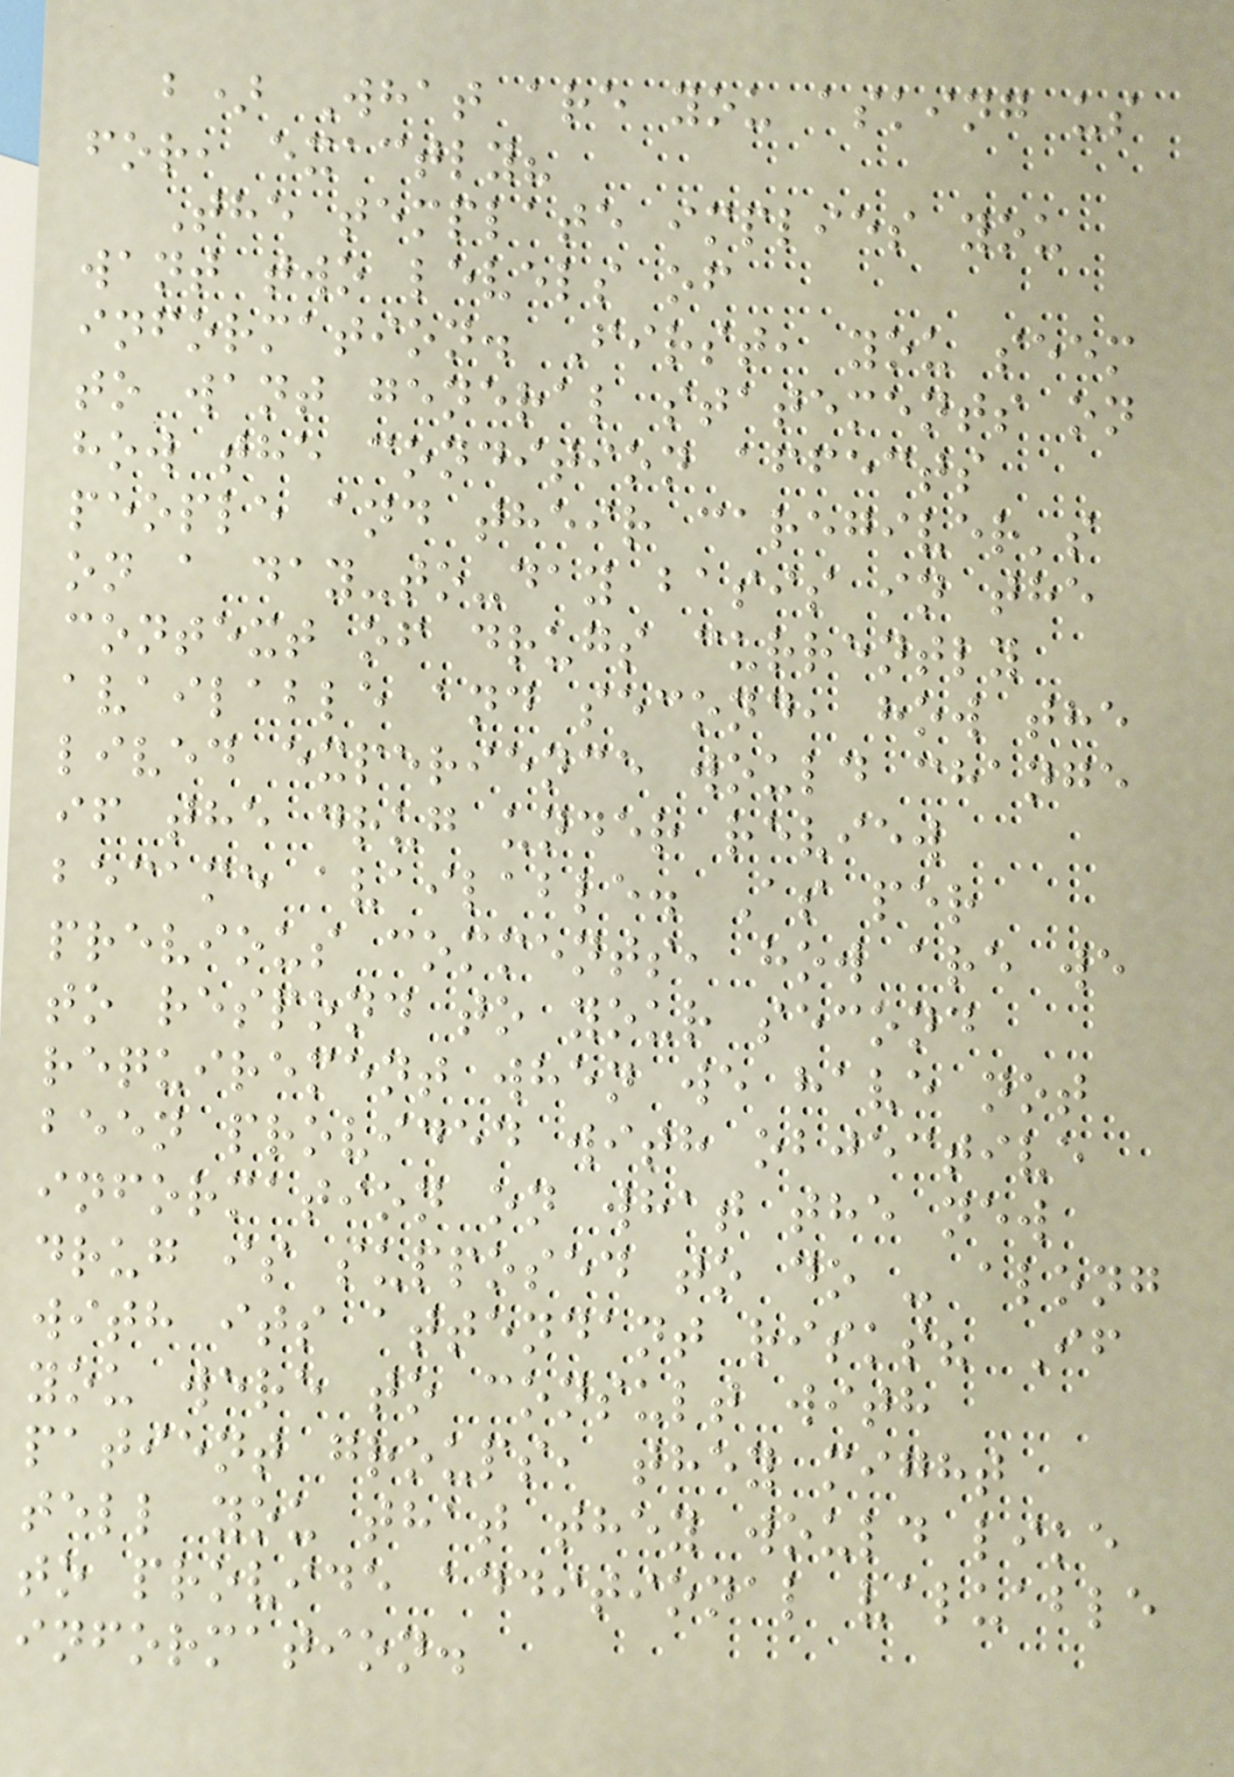b) What are you asking us
for, exactly?
The template implies you
want two levels of
information. First, you seem
to want general statements on
how the condition affects
people and their caregiver's
on a day-to-day basis in the
context of drugs currently
available and second, how the
lived experience would change
if the drug under review
became available. As per
previous comments, how are we
to respond to your second
requirement when we have not
been provided with objective
information on what the new
drug is supposed to do - along
with its attendant risks? If
you were to consult with
patient groups, they might
tell you that they would like
to provide additional valuable
information.
